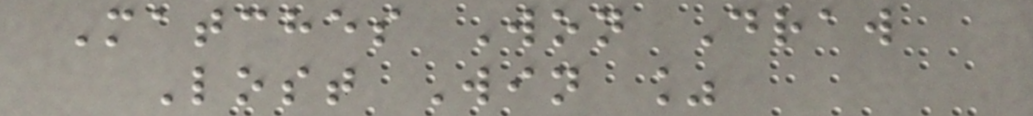Matches Won Draw
Lost Win %
